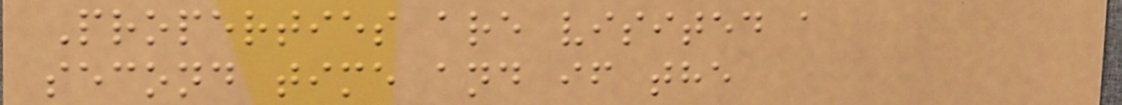Properties are visited a
second time and if the
